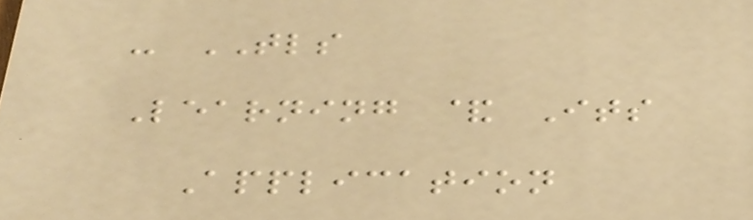- TLS
Learning & Its
Application
